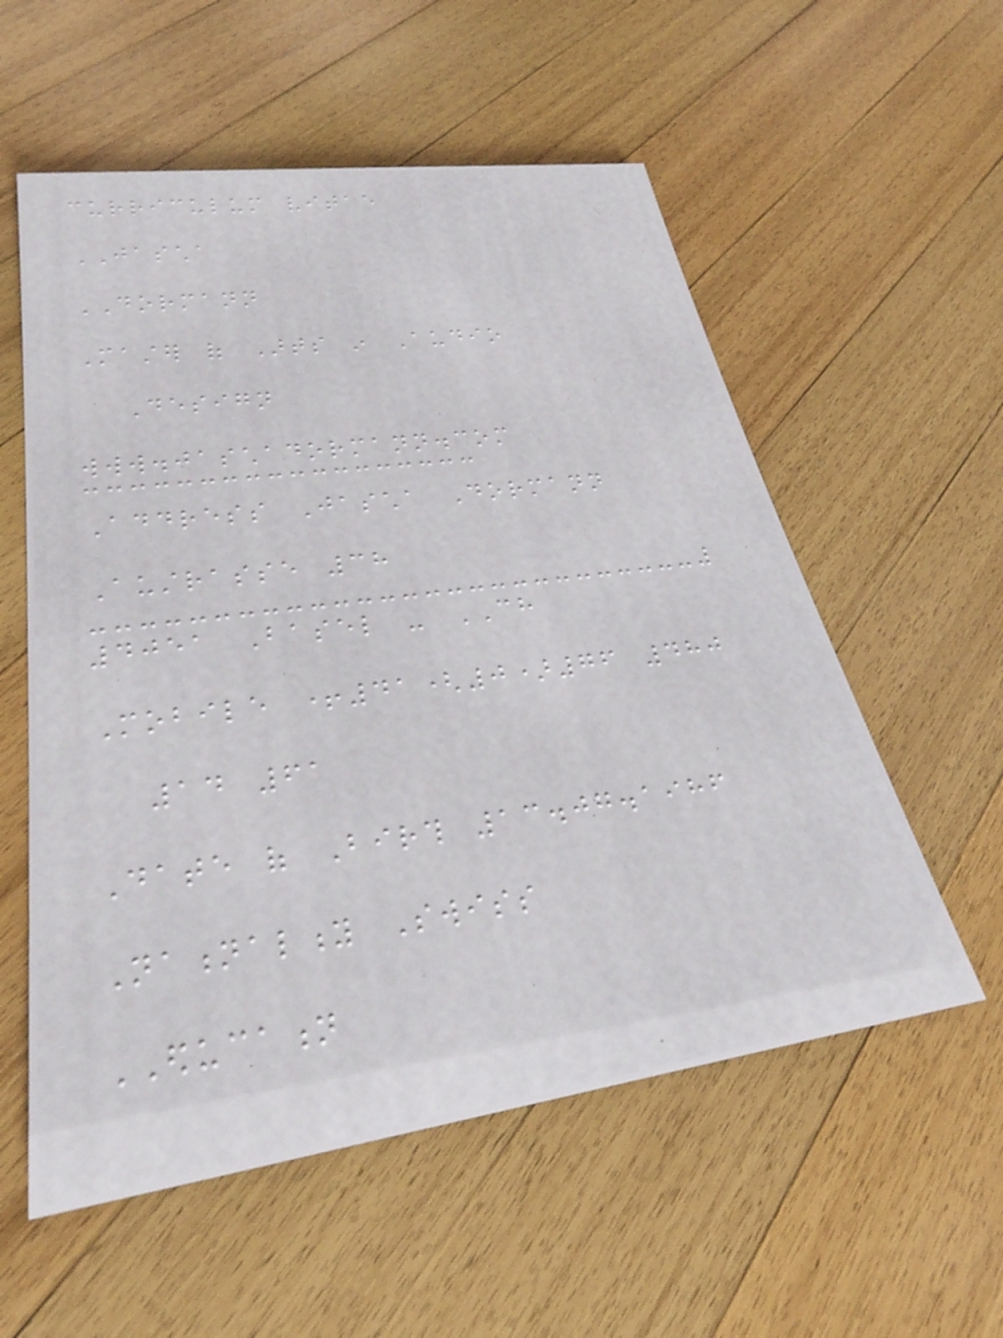curriculum vitae
JASCHA
DORMANN
Master of Arts in Audio
Design
www.jaschadormann.com
Address Jascha Dormann
Austrasse 38
4051 Basel - CH
Mobile +41(0)76 480
14 61
Date of Birth 13.07.1986
Nationality Swiss
EDUCATION
